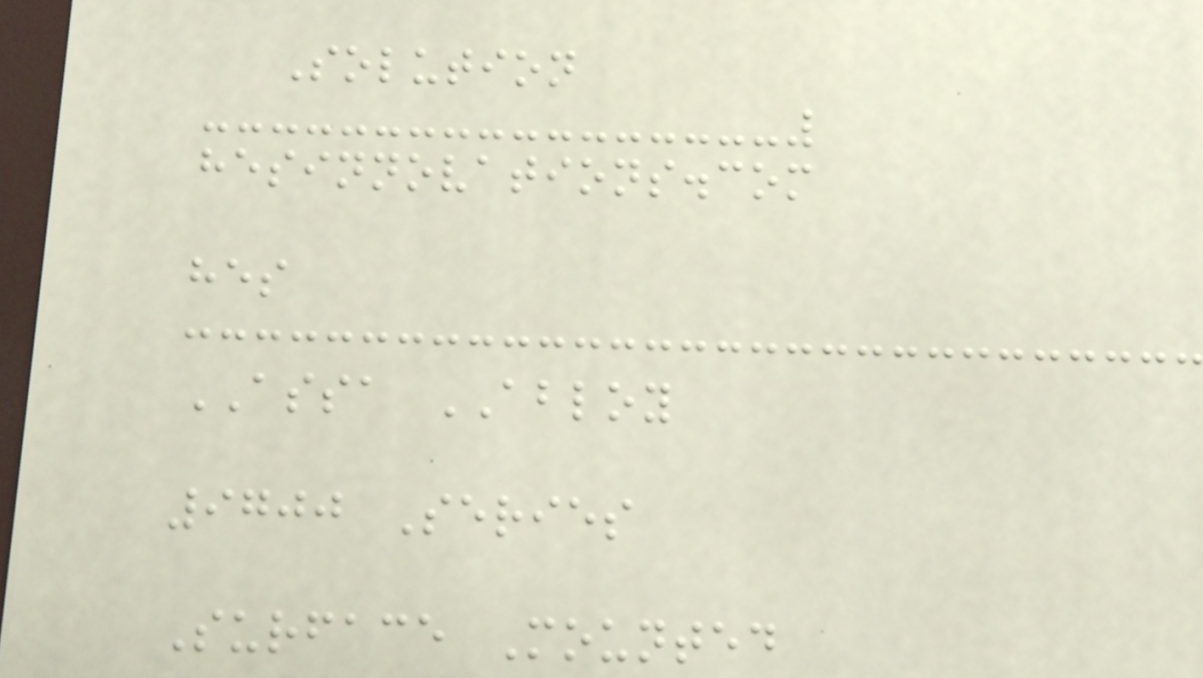Solution
hesinnovations.com
hes
ASSA ABLOY
9700 Series
Surface Mounted
